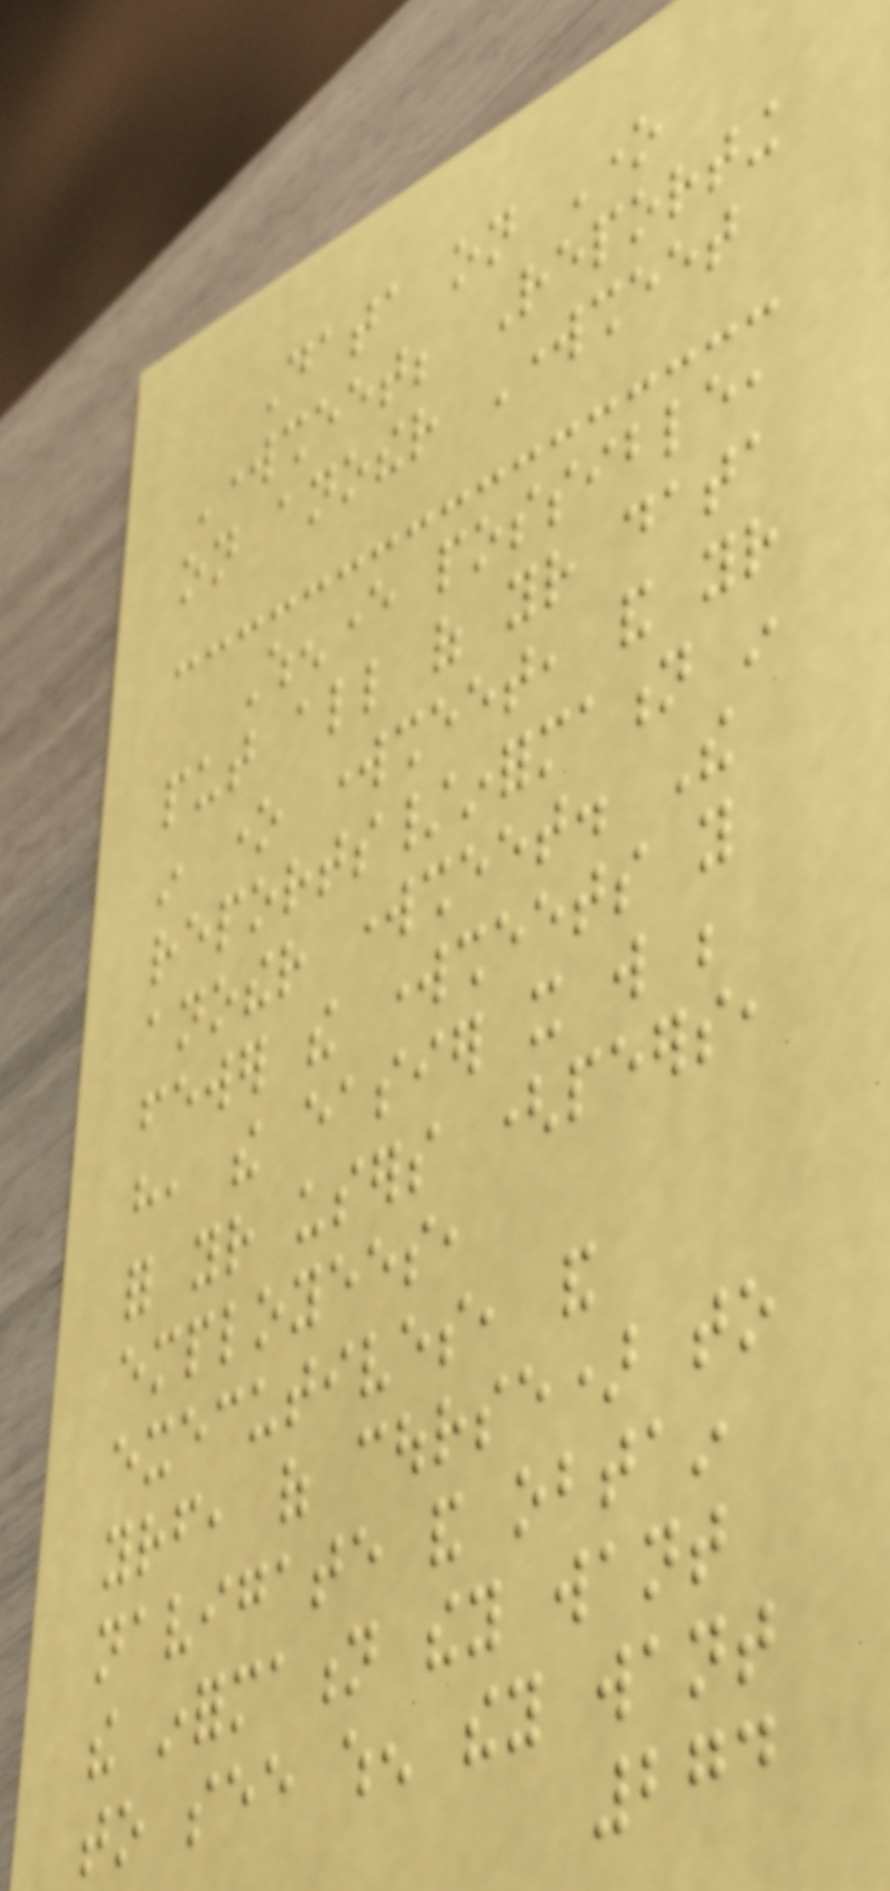Data on One
Worksheet; Reporting
on another Worksheet
Whenever possible,
put all of your data
in one worksheet, and your
reports/information in
another worksheet. The
fewer the worksheets you
have, the easier it will be
for your users (peers,
employees,
executives, and
yourself, of course) to
navigate and obtain
the information they want
to see when they want
274
